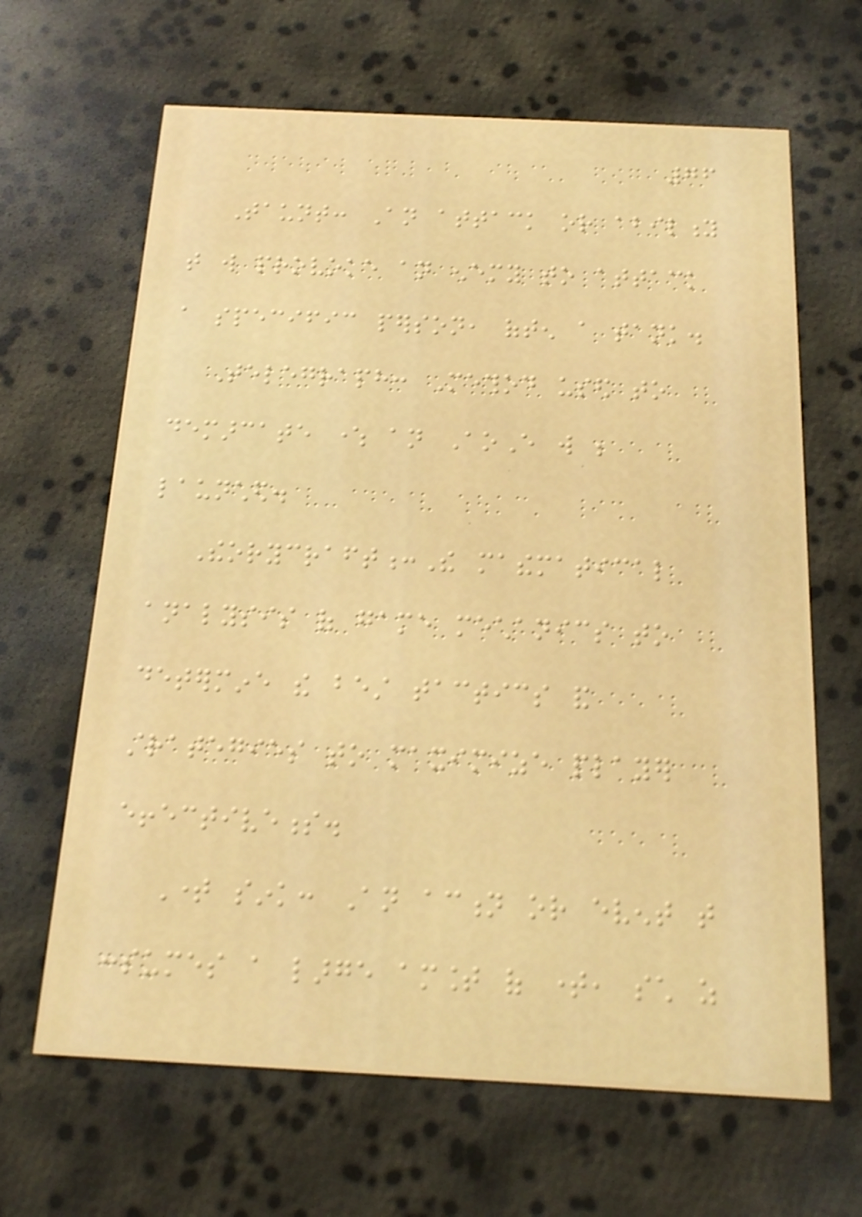76
Taunt: An attack or ability
that will provoke an enemy to attack
a specific person, often a tank.
Telegraph: Method used to
demarcate where an AoE will be
launched.
Theorycraft:The mathematical
analysis of game mechanics to
determine the best tactics and
strategies to maximize player
effectiveness.
Time sink: An action or event that
consumes a large amount of time, such as
